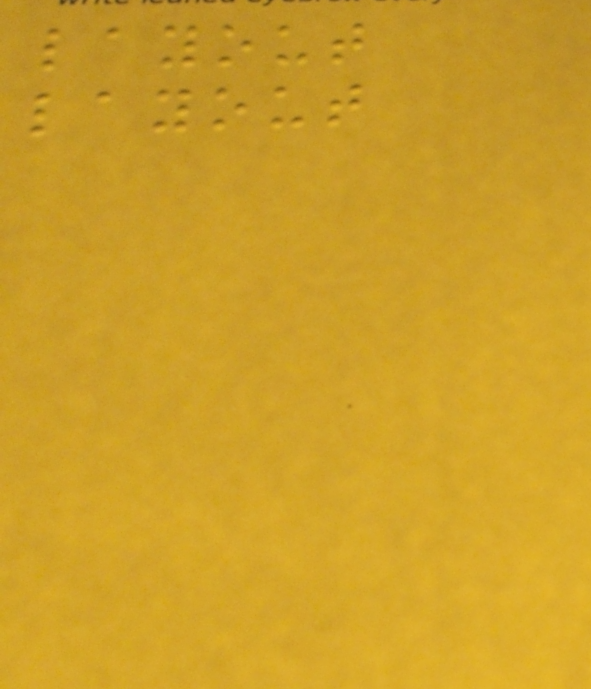layout
layout
